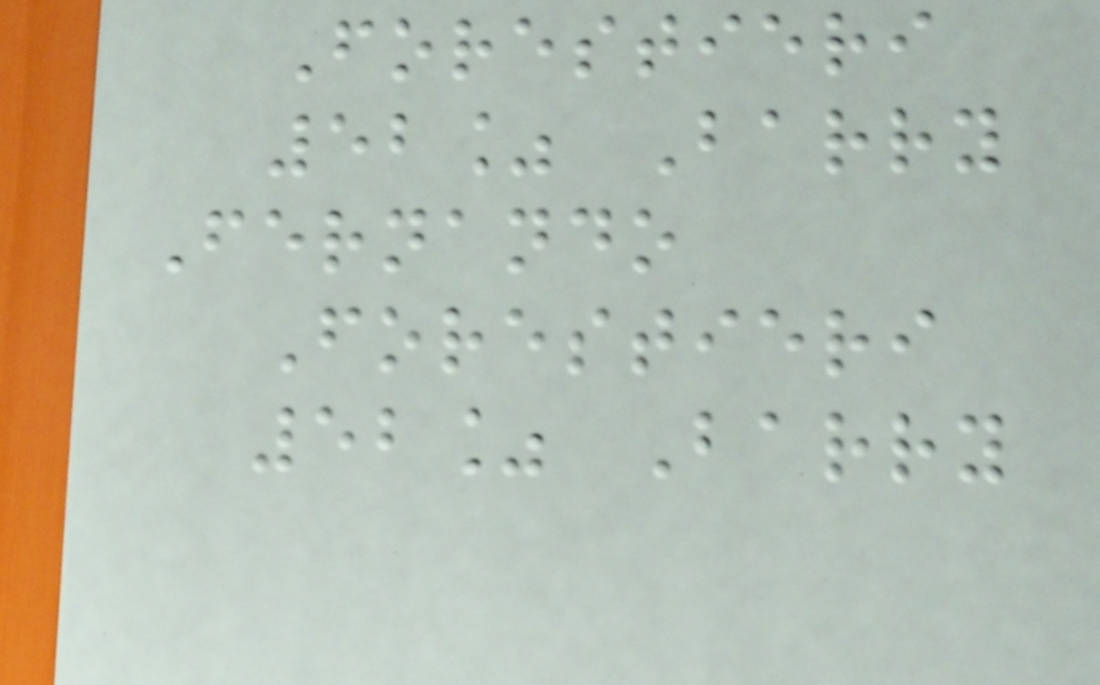Forestieri
52% Barry
Fernando
Forestieri
52% Barry
